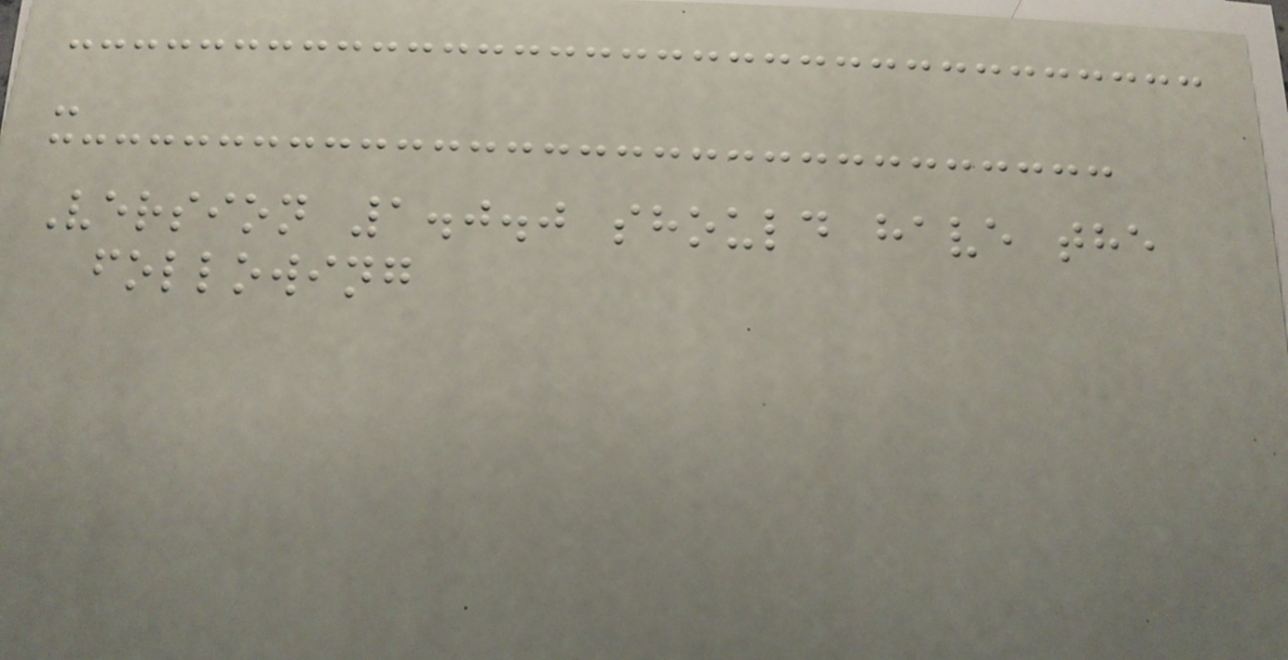-
Version 1.0.0 should have the
following
